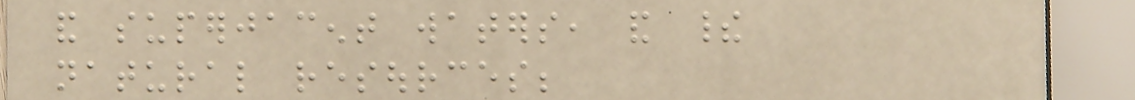and superjacent waters, and their
natural resources;
